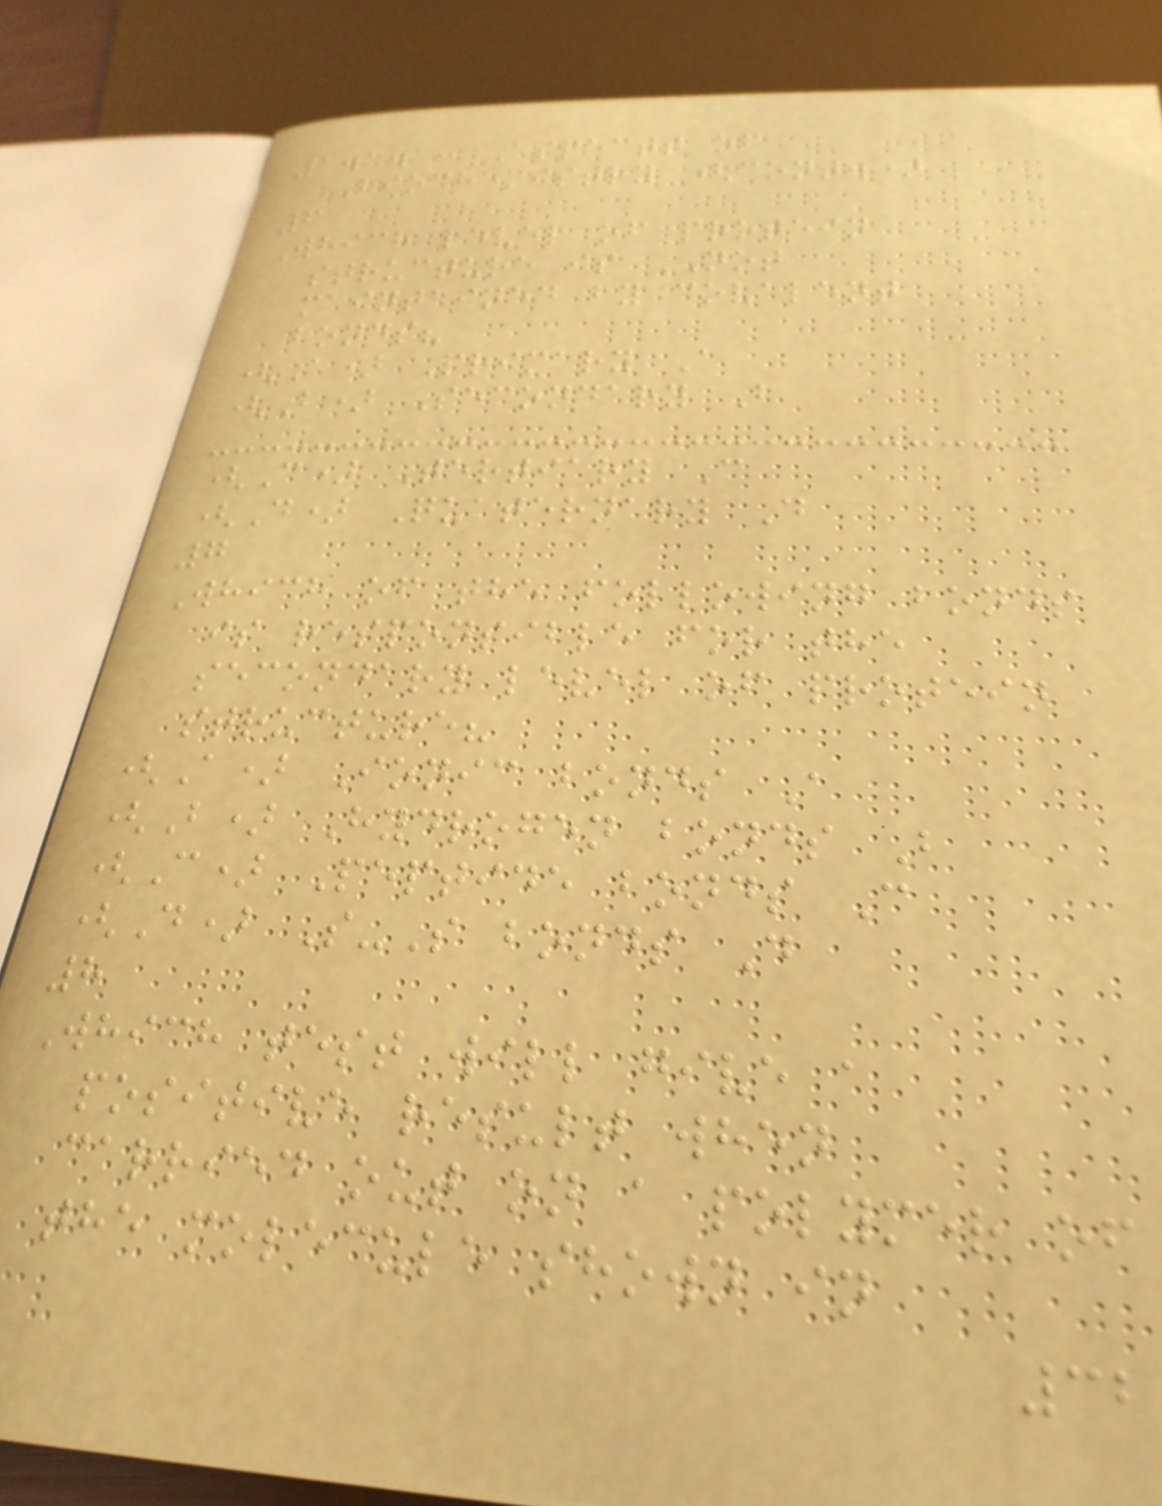1.1.1: Aspects of
Biochemistry (cont.)
6
Which level of protein
structure is NOT
maintained by covalent
bonds?
(A) Primary A
(B) Secondary B
(C) Tertiary C
(D) Quaternary D
7
Which of the following bonds
is responsible for the
secondary level of protein
structure?
(A) Ionic bonds A
(B) Hydrogen bonds B
(C) Peptide bonds C
(D) S-S bonds D
8
Which test will give a
positive result when
carried out on a polymer of
the molecule shown in
32
